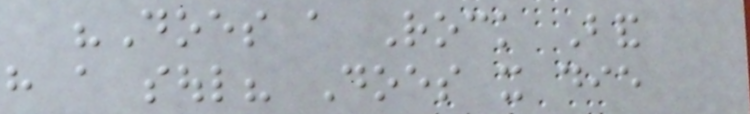"Does a Rock Band
have a soul? Does it die
